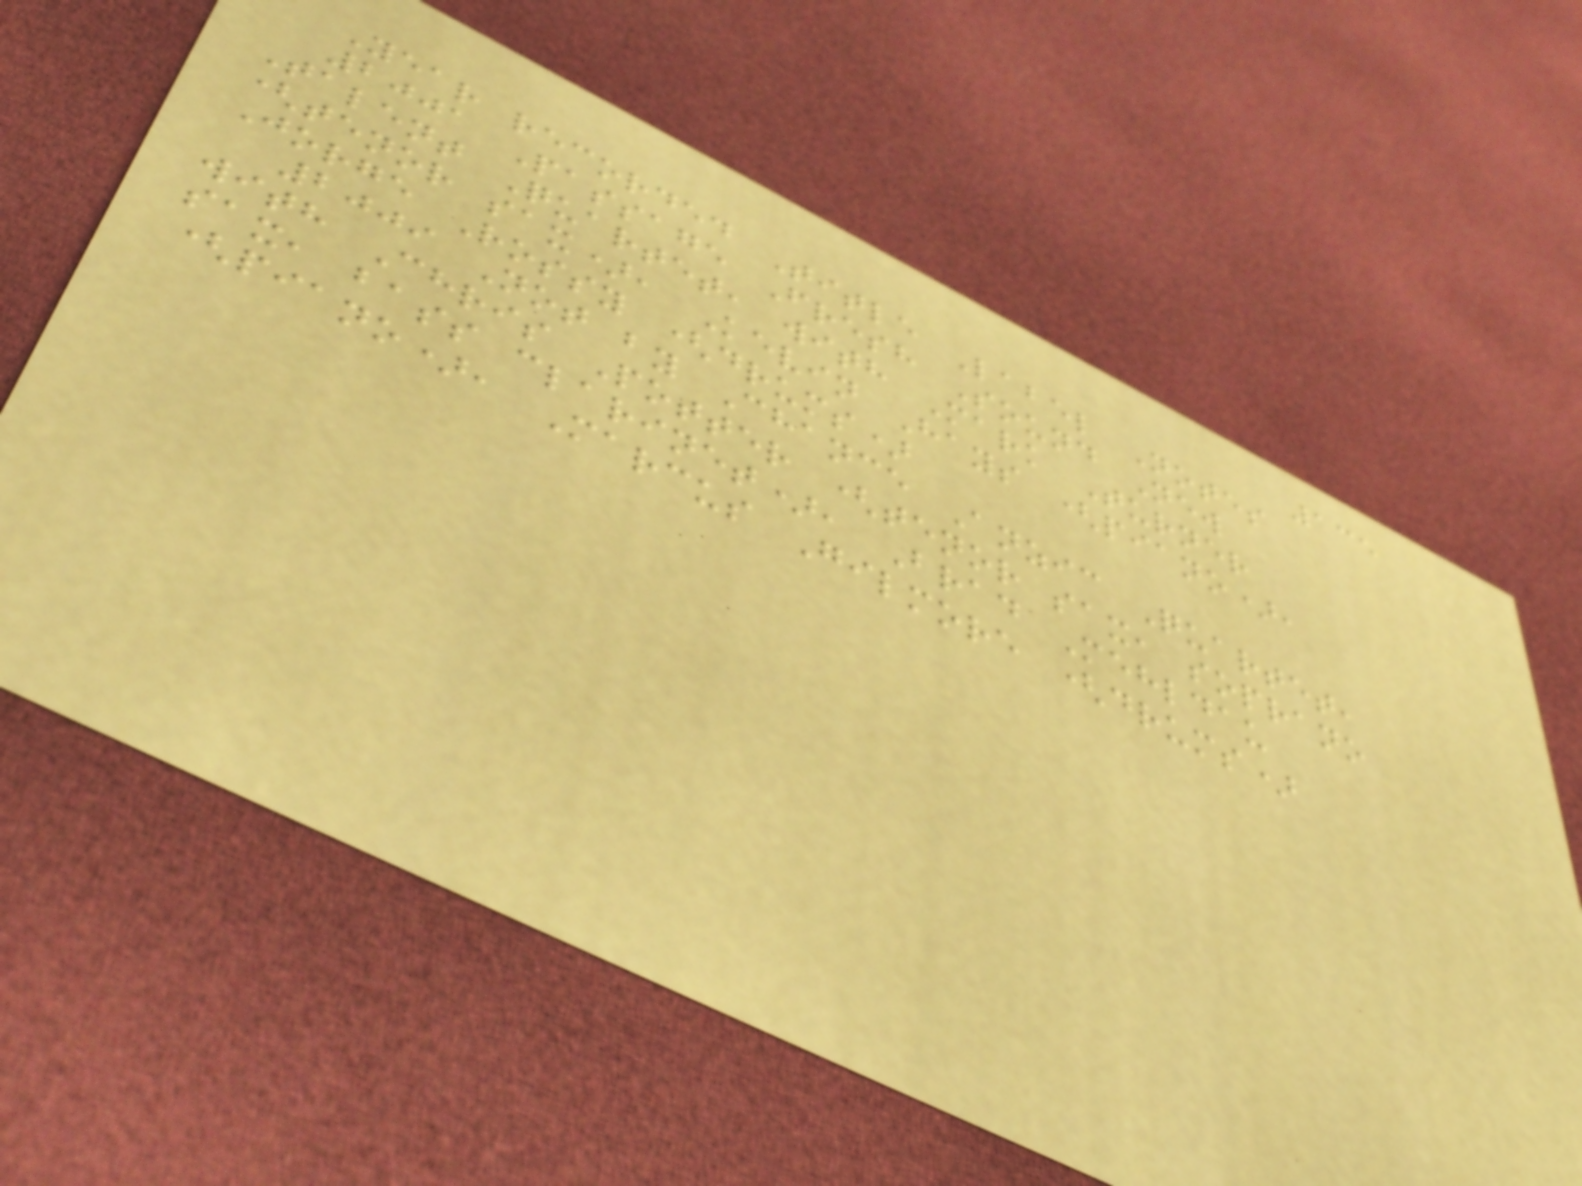135
Year recorded Title Label Notes
2001 Passage Fresh Sound New
Talent Quartet, with Mark Turner
(tenor sax), Kevin Hays (piano),
Jorge Rossy (drums)
2009 Not by Chance Anzic Quartet,
with Chris Potter (tenor sax, soprano
sax, bass clarinet), Brad Mehldau
(piano), Marcus Gilmore (drums)
